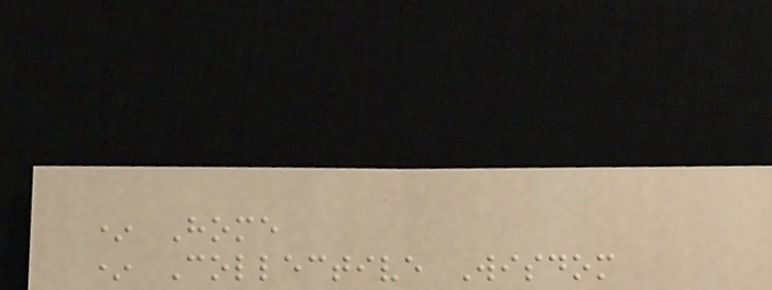* Home
* Collective Wisdom
